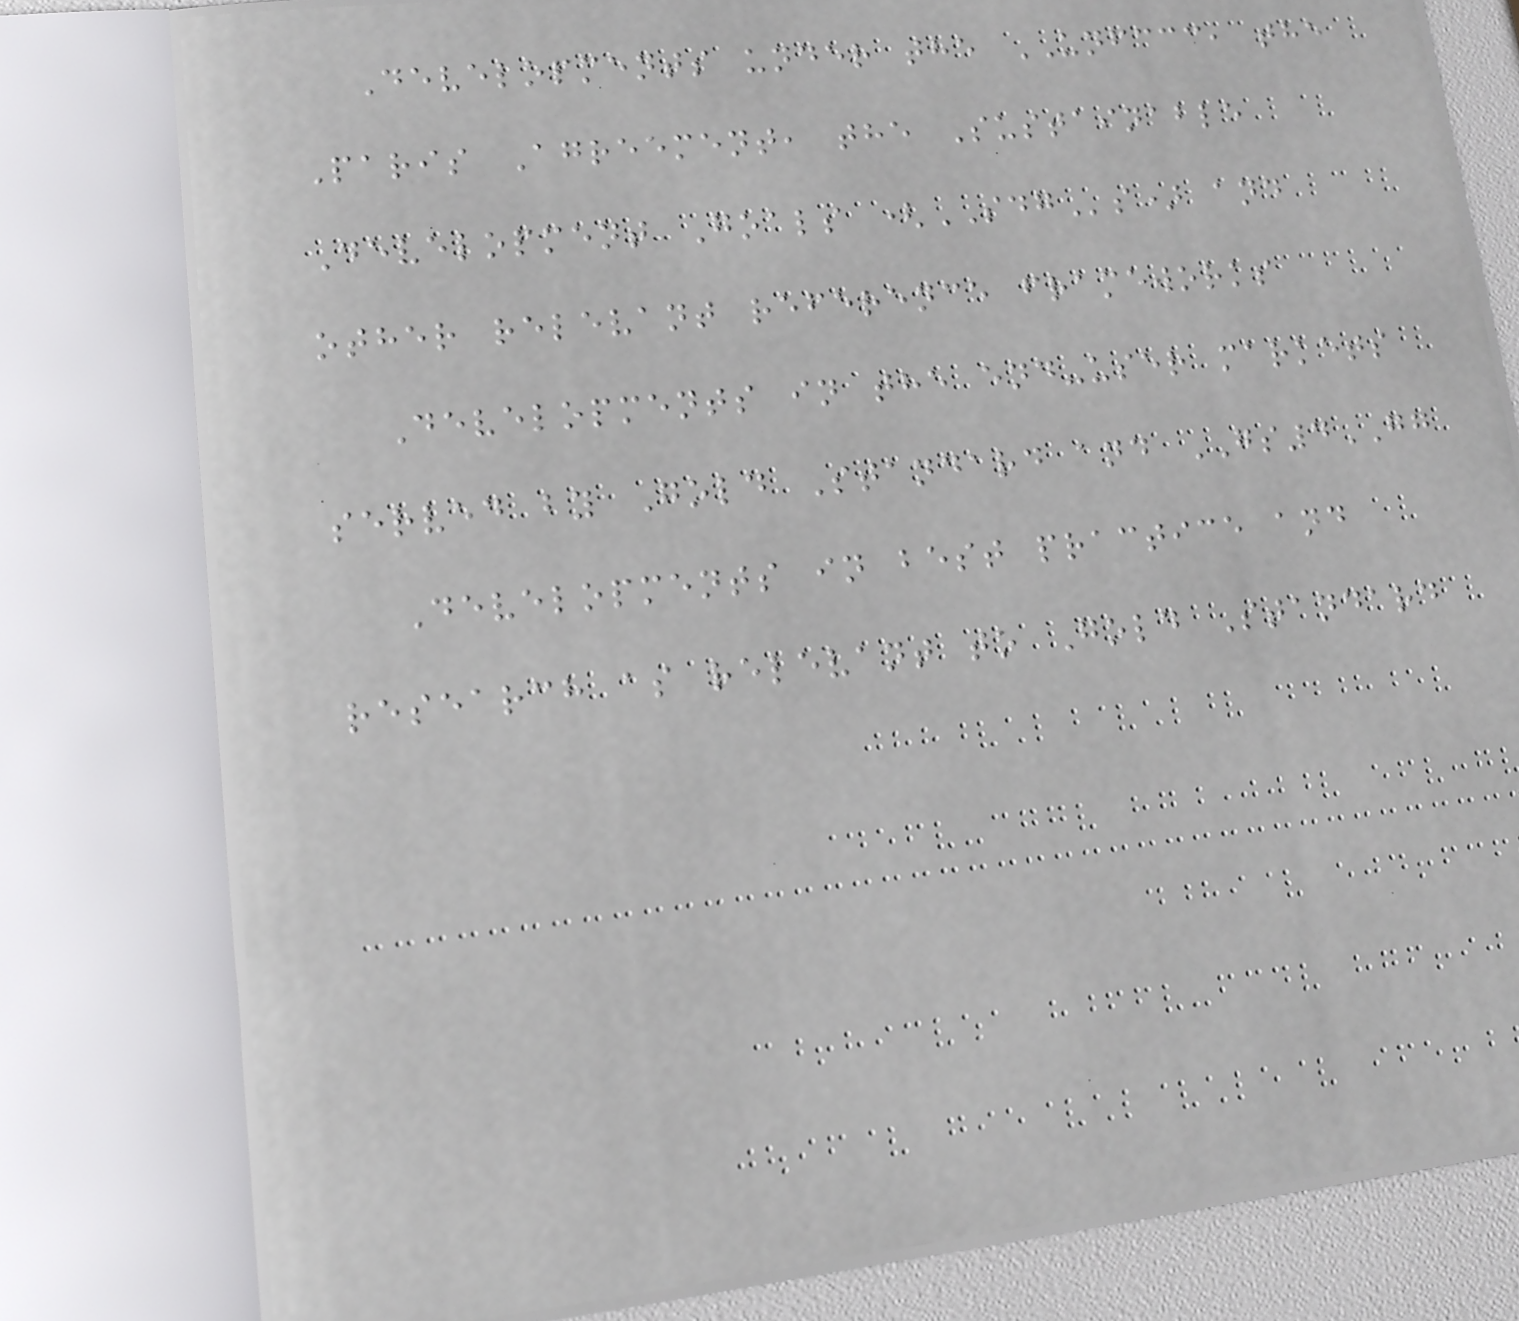Developments under the UNFCCC, the
Paris Agreement, the Sustainable
Development Goals (SDGs) and
other relevant reference frameworks
Developments in the end-user markets
served by Gold Standard and GS4GG
Developments in best practice and
research as relevant to Gold Standard
